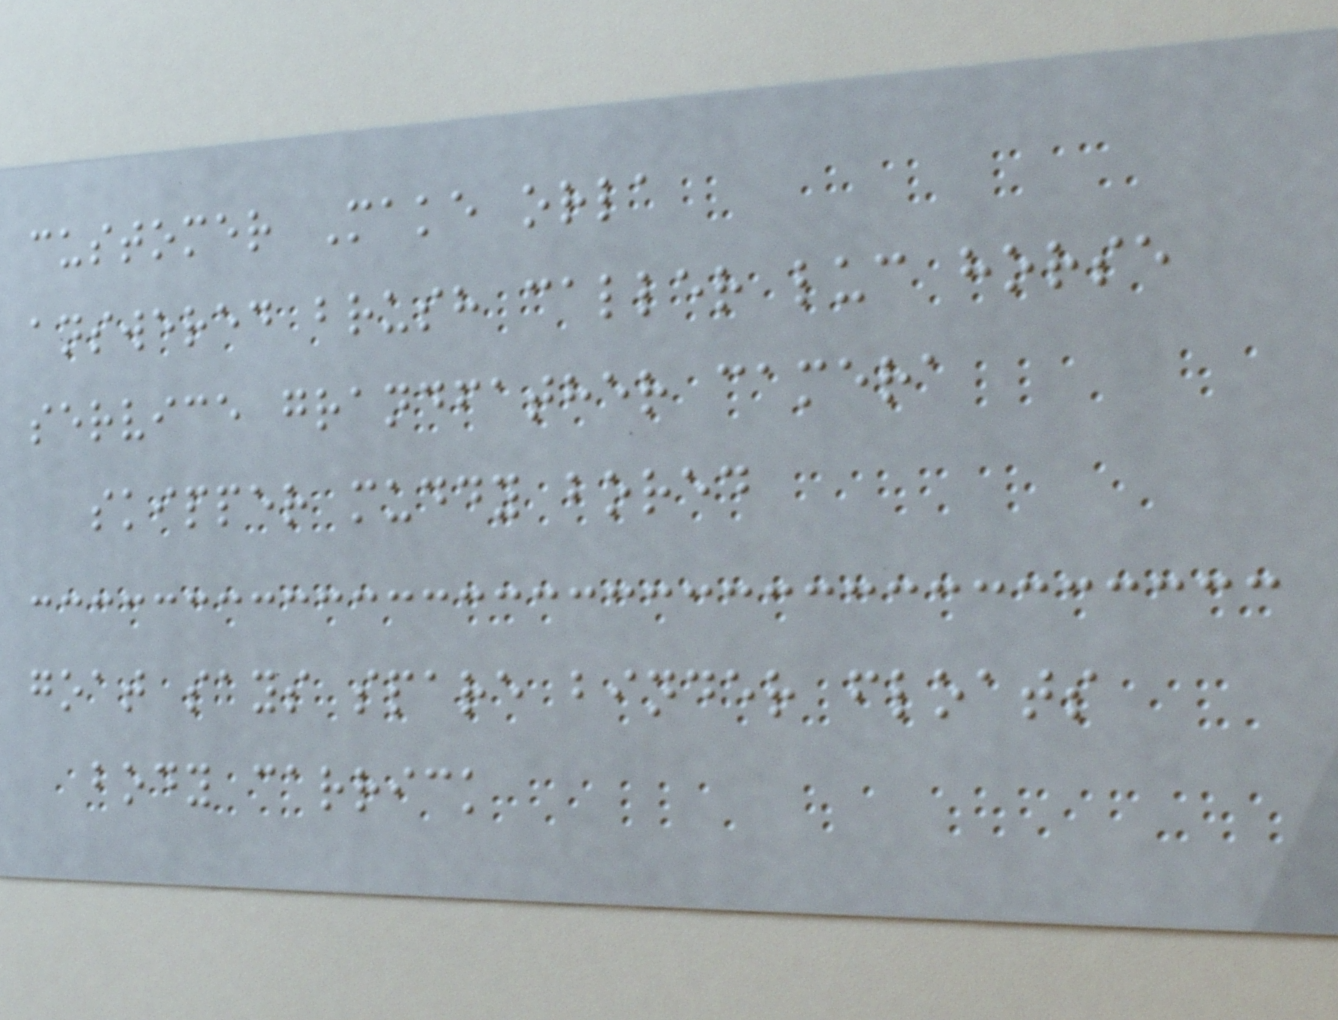customer Make orla
answered brush caller luc horse
service grandfather camera
skipper muddy bored
goat says spare binder floats
body carrick
